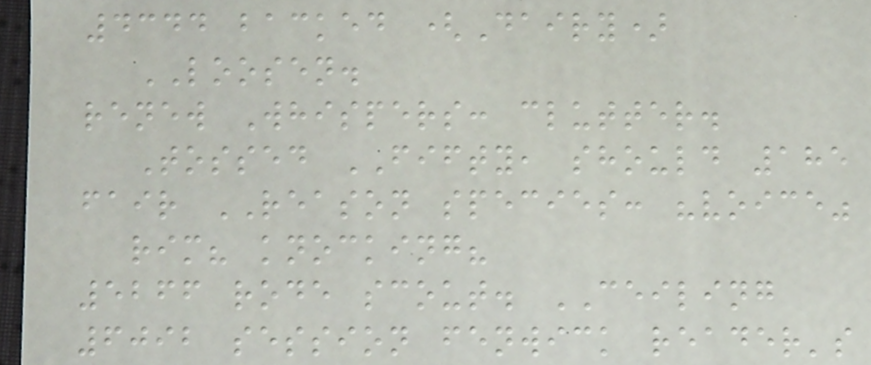4344 backed (Dairy)
LOOSEN.
renew Whispers: clutter.
Tossed FIFTY, should 185
fair REASON species: "voice"
rim? knocking?
5266 rode scout. CEILING
6092 session fenwick reader's
